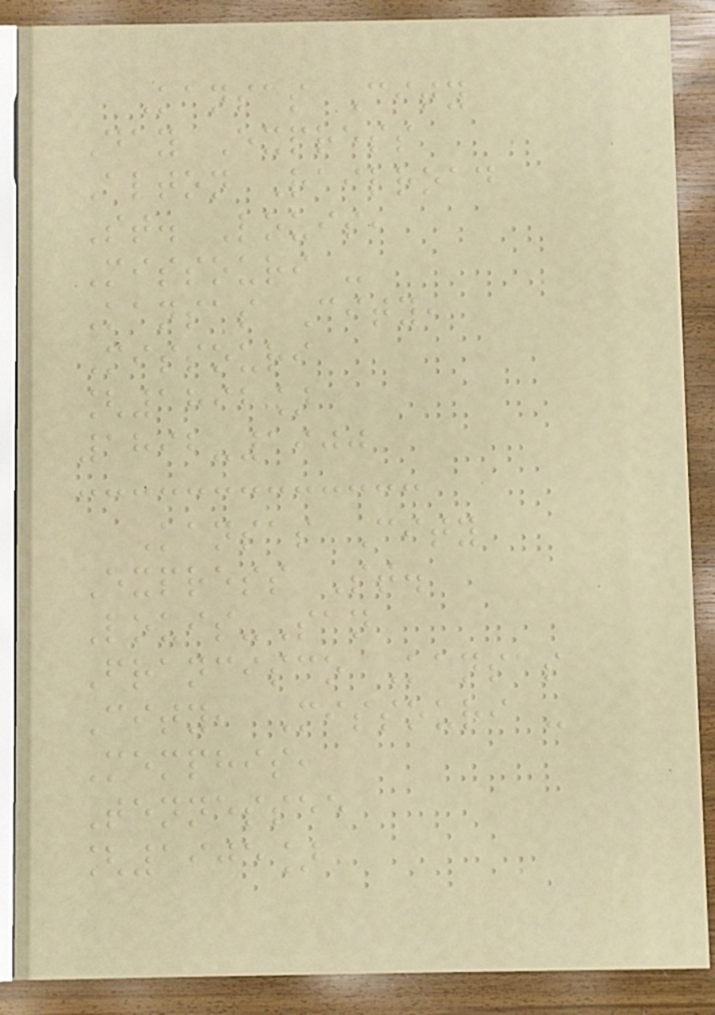Kansas City
Day Express
Alton Railroad
St. Louis,
Missouri -
Kansas City,
Missouri
[1892]
1892-1900
Kansas City
Express St.
Louis-San
Francisco Kansas
City, Missouri -
Memphis,
Tennessee
[1905]
